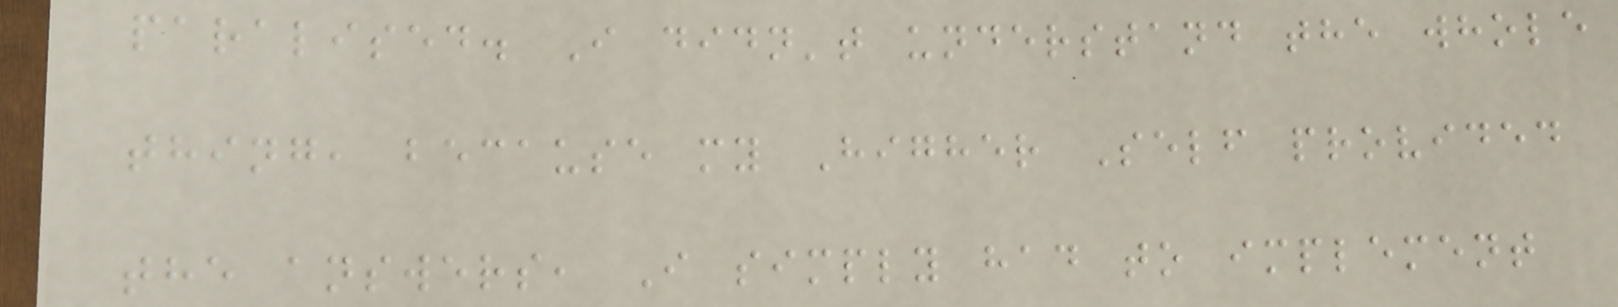paralised. I didn't understand the whole
thing, because my Higher Self provided
the answers, I simply had to implement
